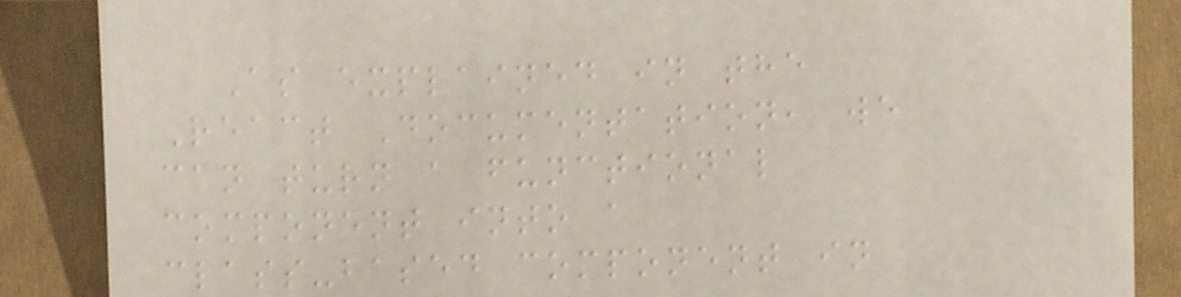As explained in the
React Documentation, we
can turn a functional
component into a
class-based component in
